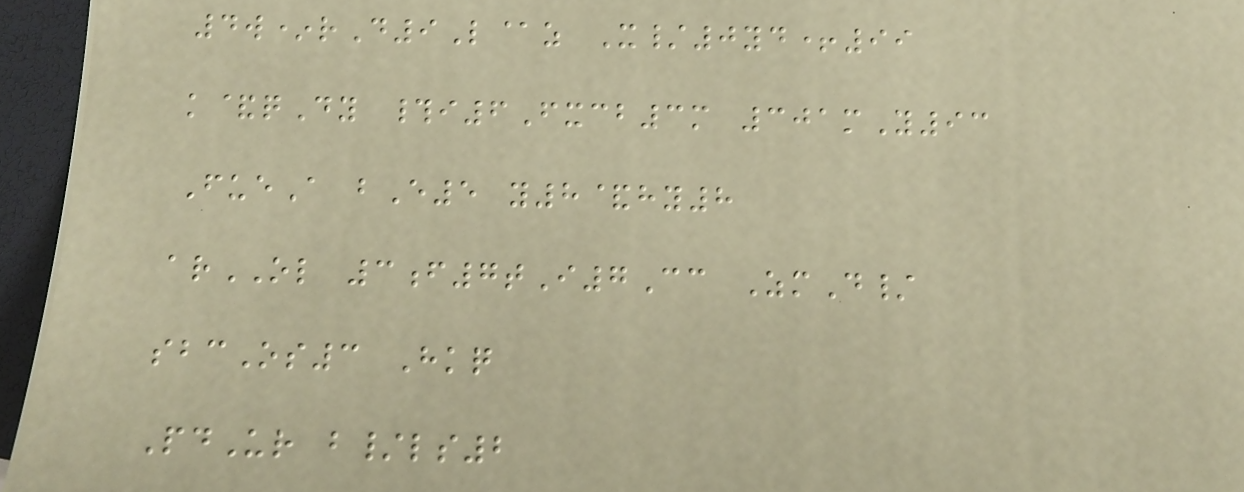4w*rD9L@z X/0yd+99
k&qDy #i6Fxcb3m 301mY93
FueA bE5 y8&hy8
arOL 3f7tI7Cc ZmD/
sbcOs3 Hkq
PdUr b/ls2
